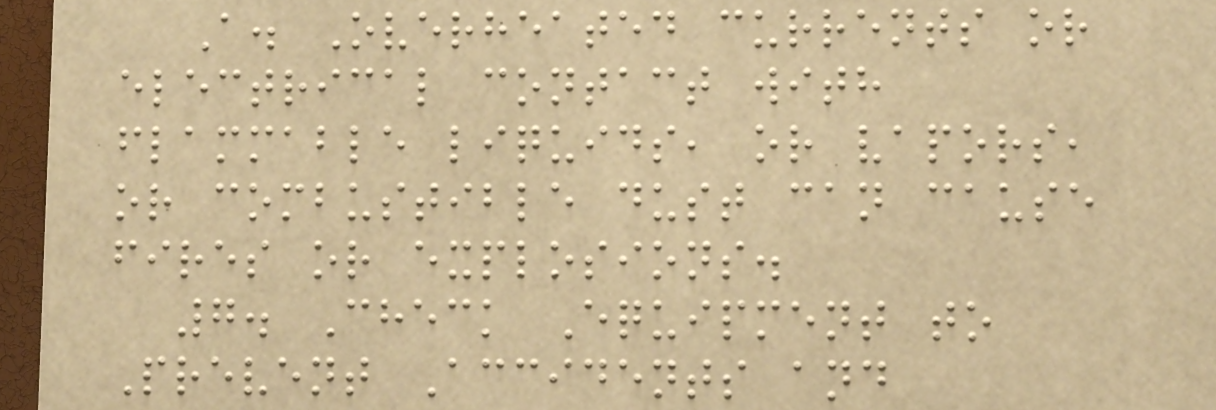A. Overheated currents or
electrical contact with
flammable liquids, or vapors,
or combustible dust can cause
fires or explosions.
7. Check Equipment to
Prevent Accidents and
